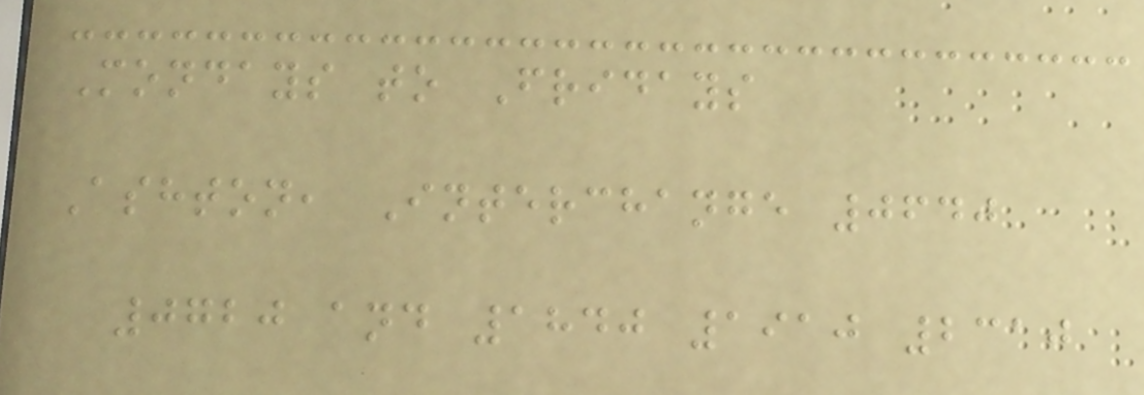Mondays to Fridays
Ashton, Interchange 0640
0720 and 1840 1910 2310
